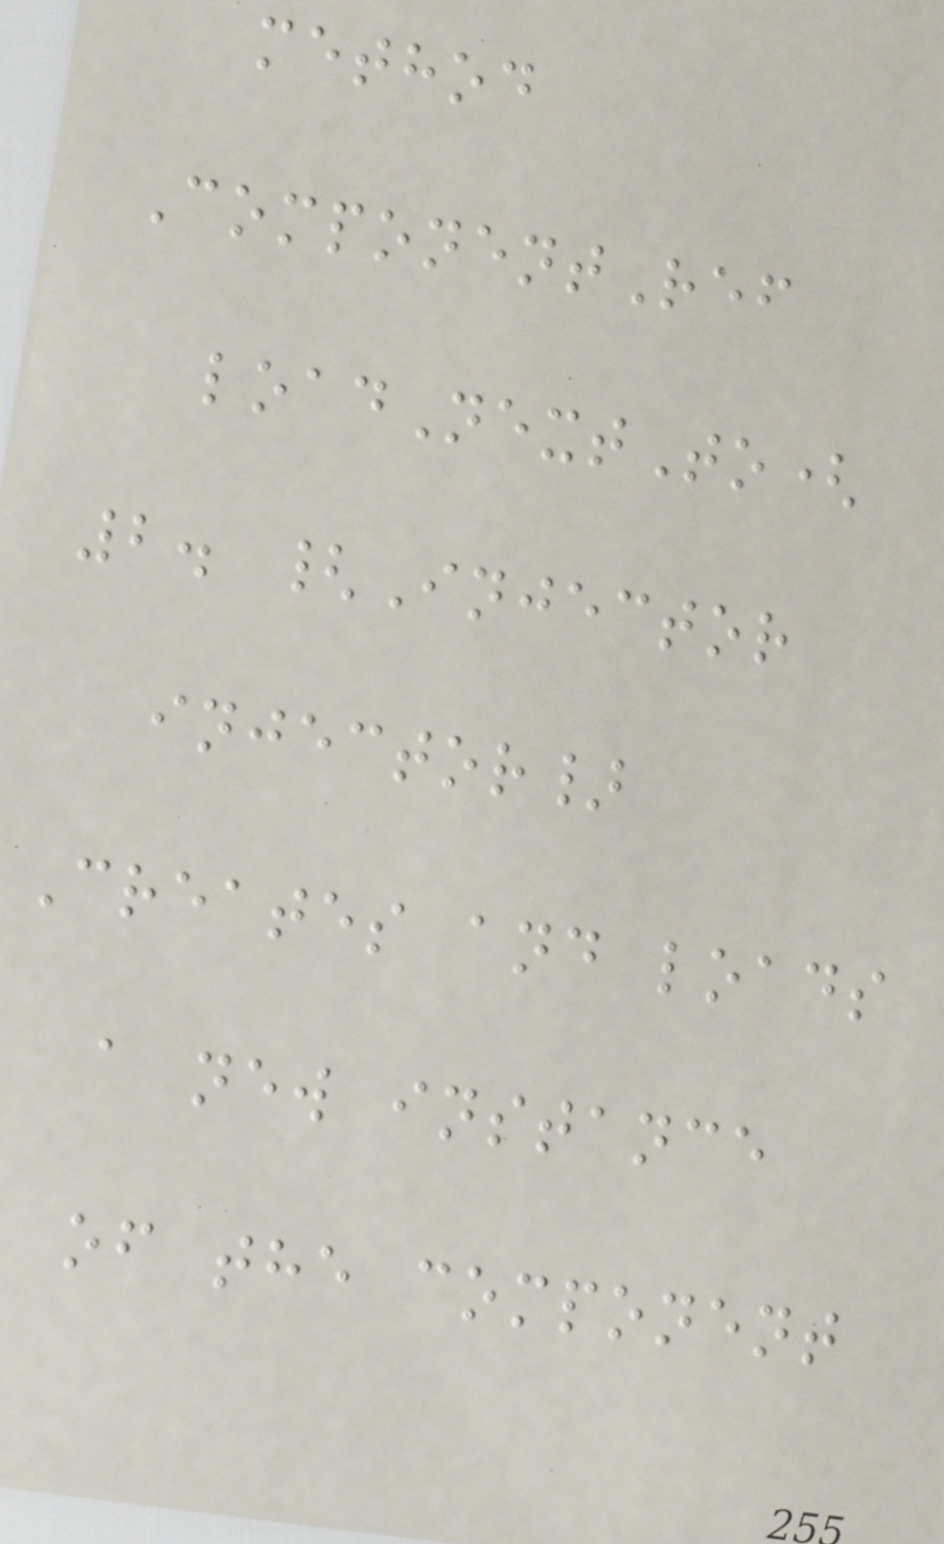method
ComponentRef
loadNextTo(
2. {Injector
injector}
Creates and loads
a new instance
of the component
